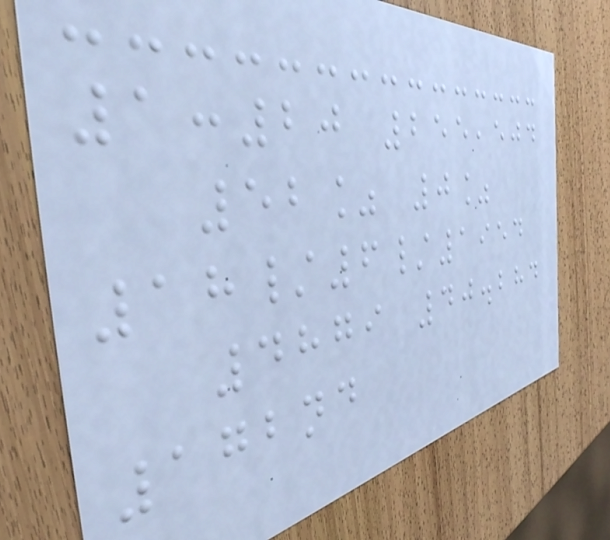1:20 255,504
52% 0%
18/6/1954
4879 40.284
172nd
